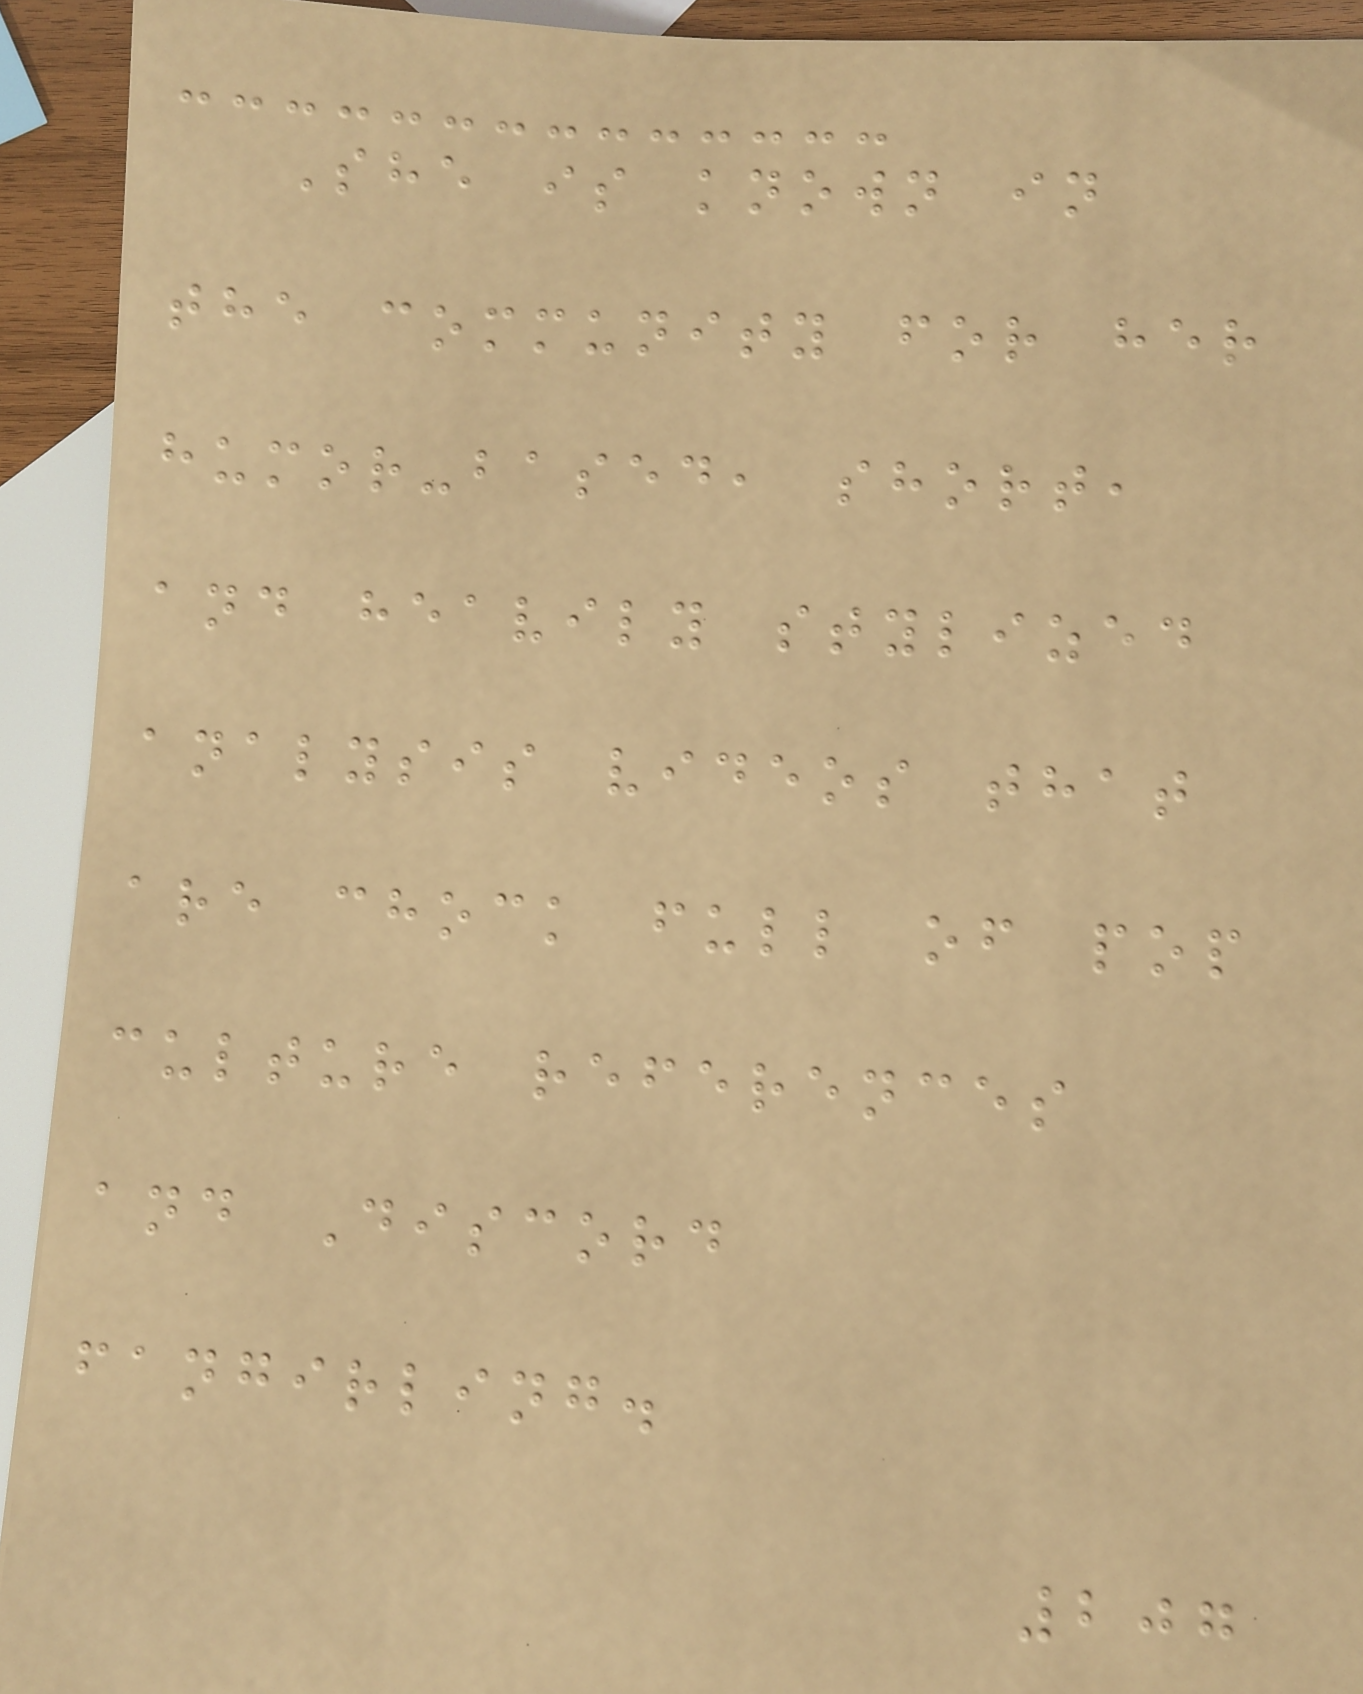She is known in
the community for her
humor-based, short,
and heavily stylized
analysis videos that
are chock full of pop
culture references
and Discord
fangirling.
207
